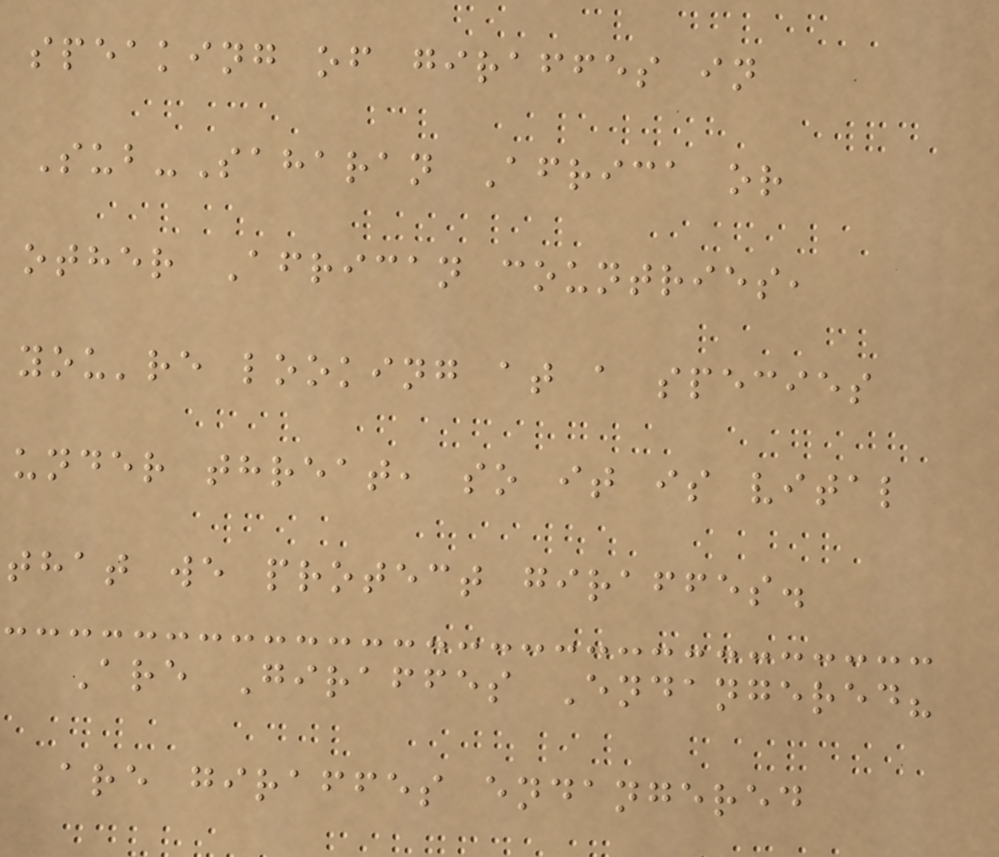speaking of giraffes in
Sub-Saharan Africa or
other African countries,
you're looking at a species
under threat, so it is vital
that we protect giraffes.
Are Giraffes Endangered?
are giraffes endangered
